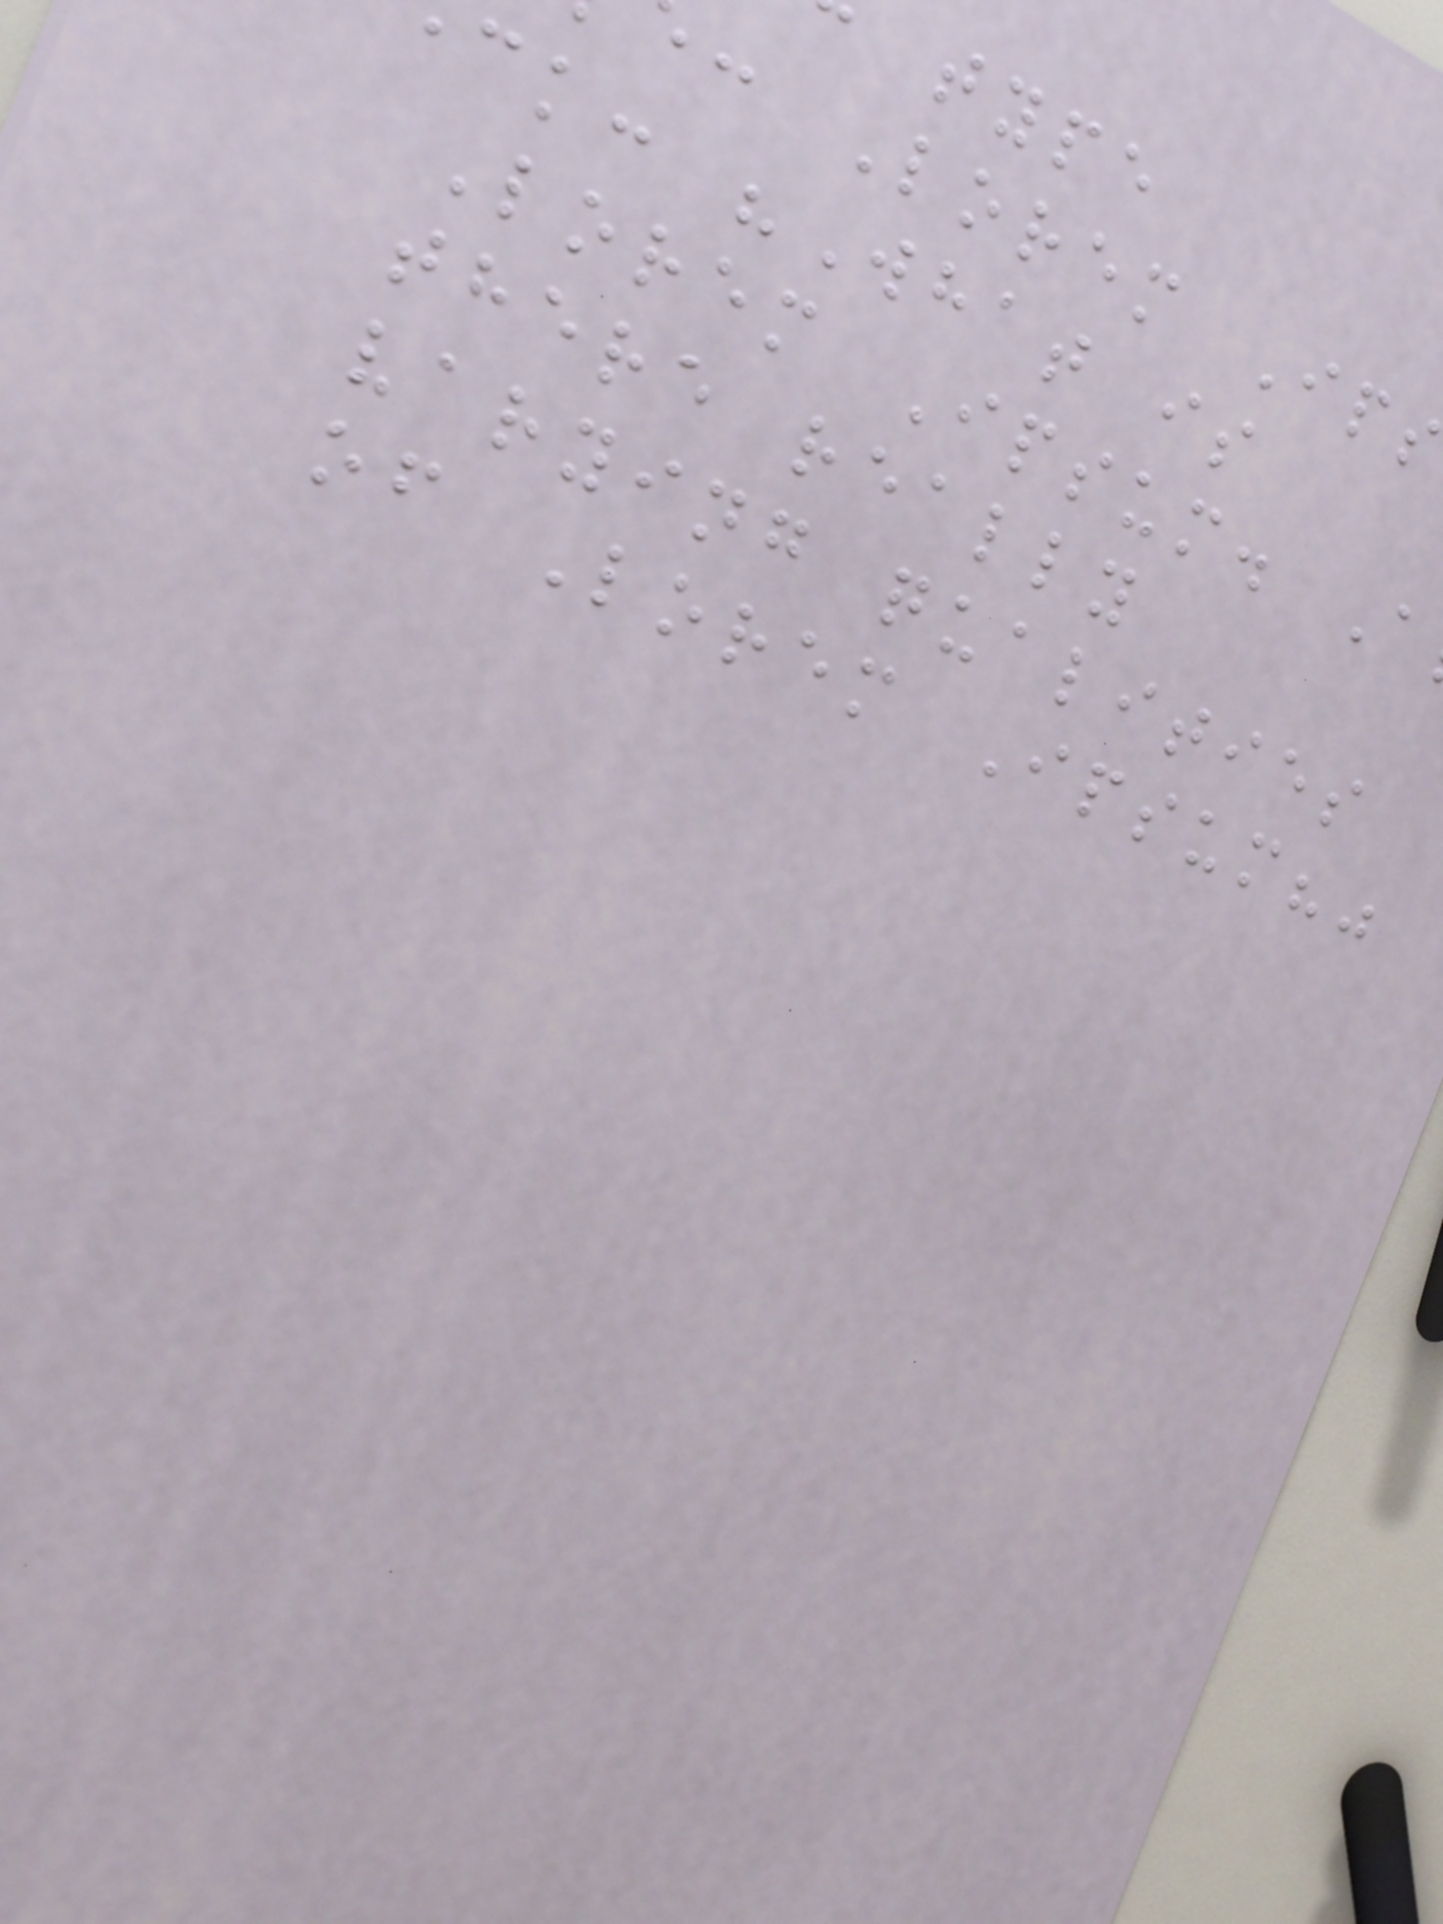type
: Lorem Ips
ck: "What is
Lorem Ipsum. A
there really
varying qualities
of Lorem Ipsum?"
